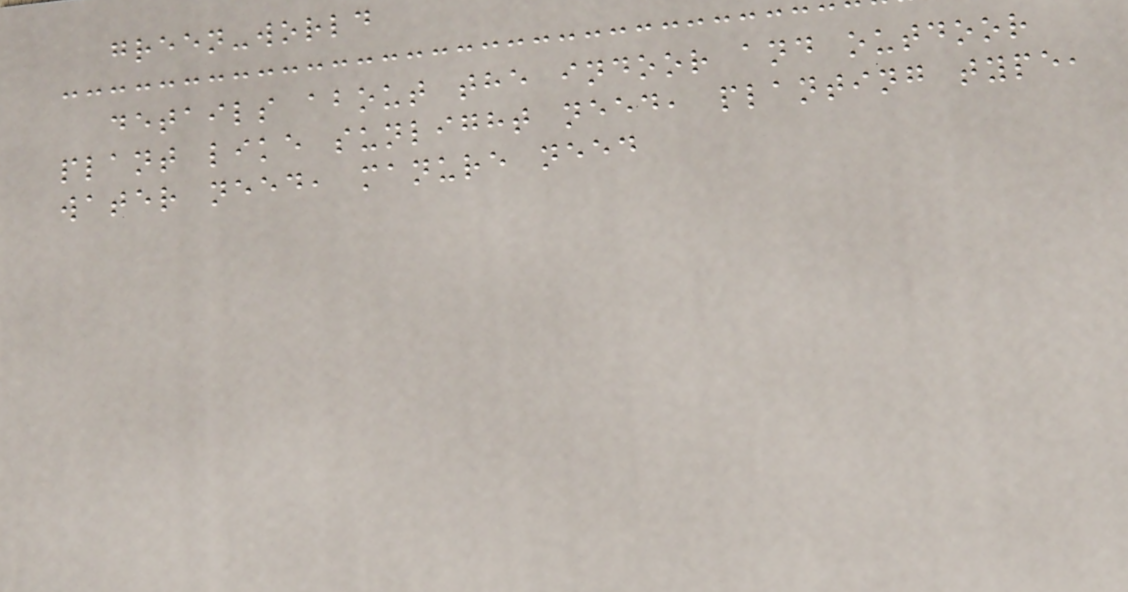green-world
details about the indoor and outdoor
plant like sunlight need, planting type,
water need, manure need
